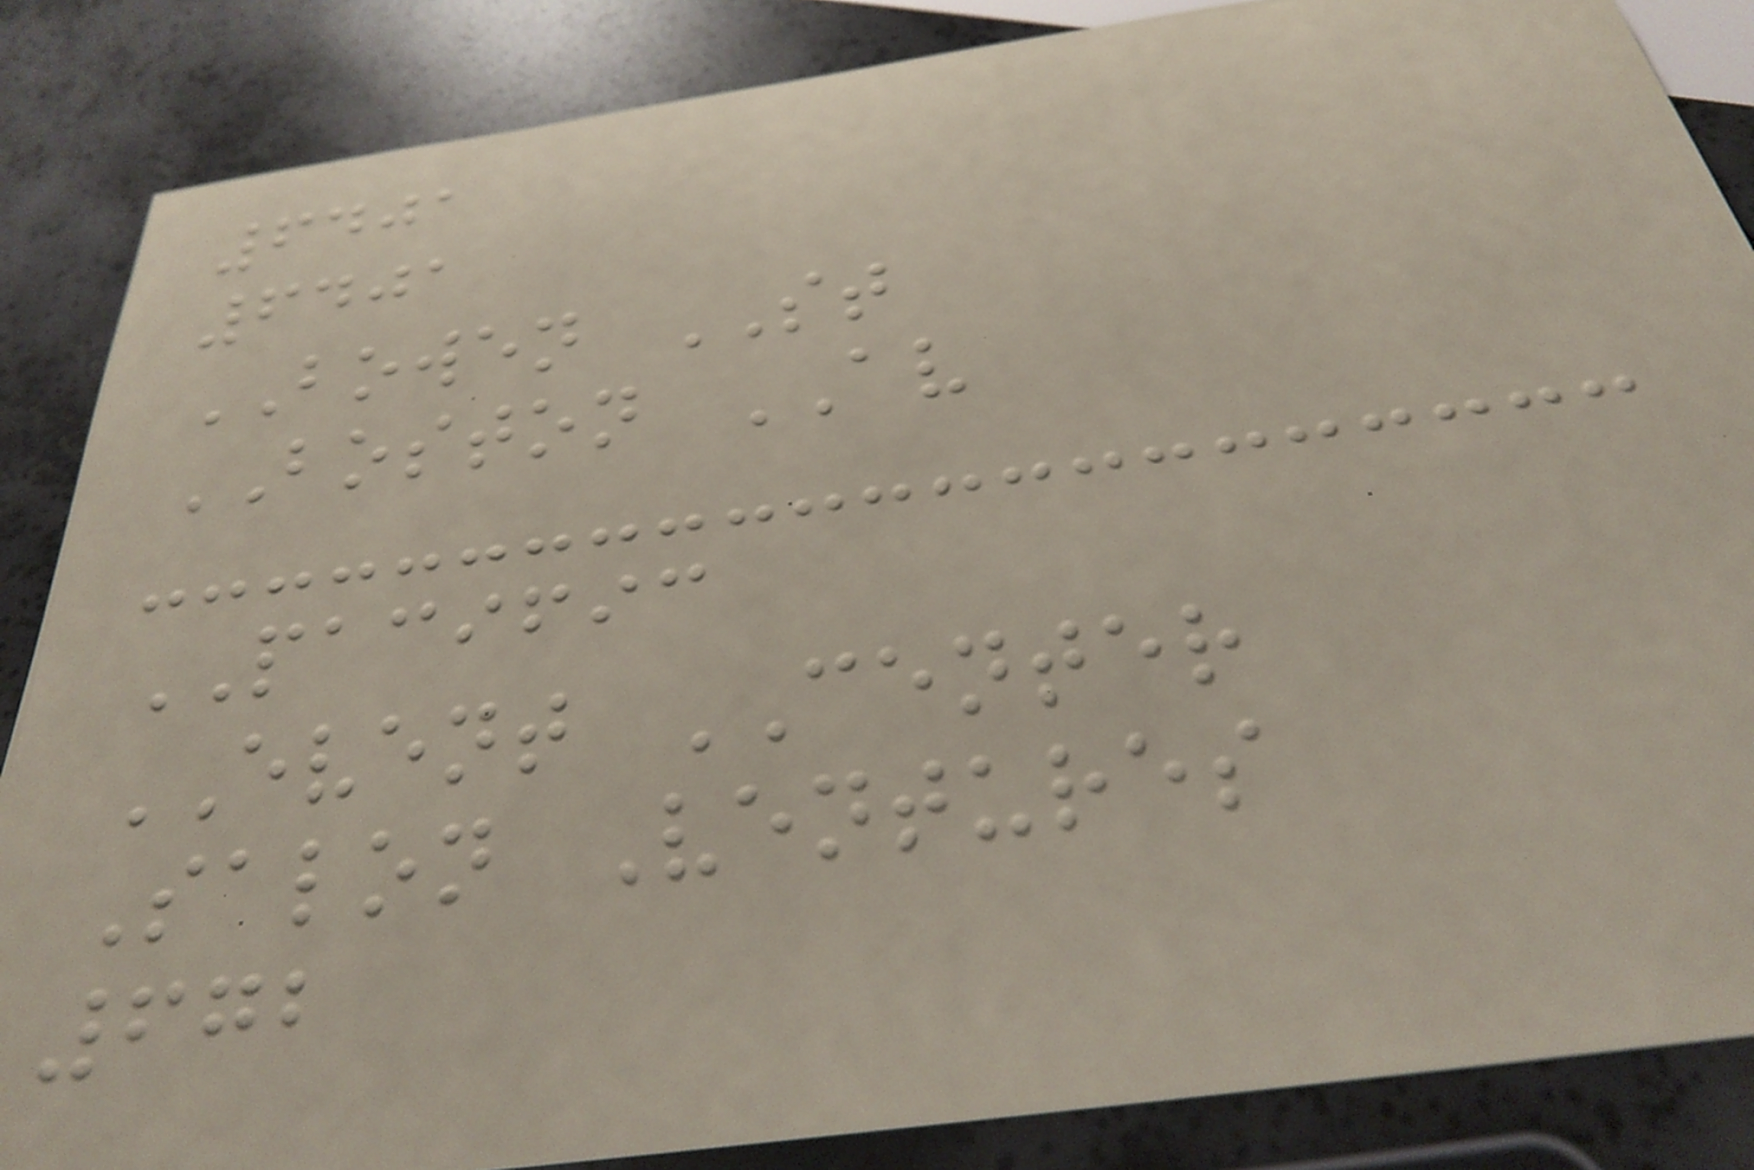6401
6401
BOWEN ST
BOSTON AV
PACIFIC
EVENT CENTER
Salon Ventures
672
